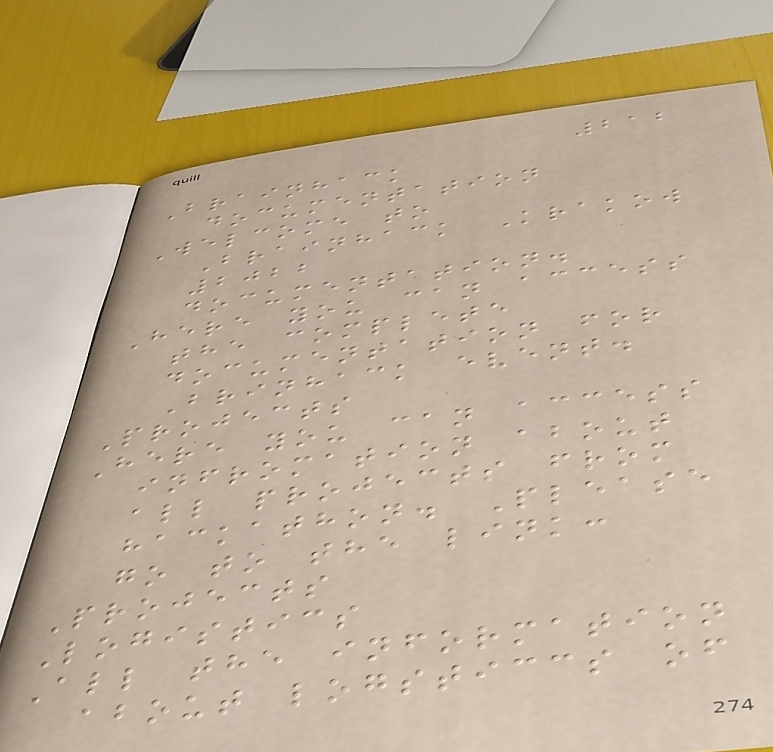212
Brainhack
documentation
Welcome to
Brainhack Krakow
2022
documentation.
Here you can access
the complete
documentation for
Brinhack event.
Projects
Here you can access
infromation about
all projects from
hackathon. Please
go to the link:
Projects
Logistics
All the information
about logsticcs of
